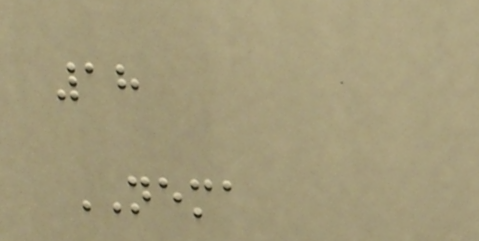18
NEMA
